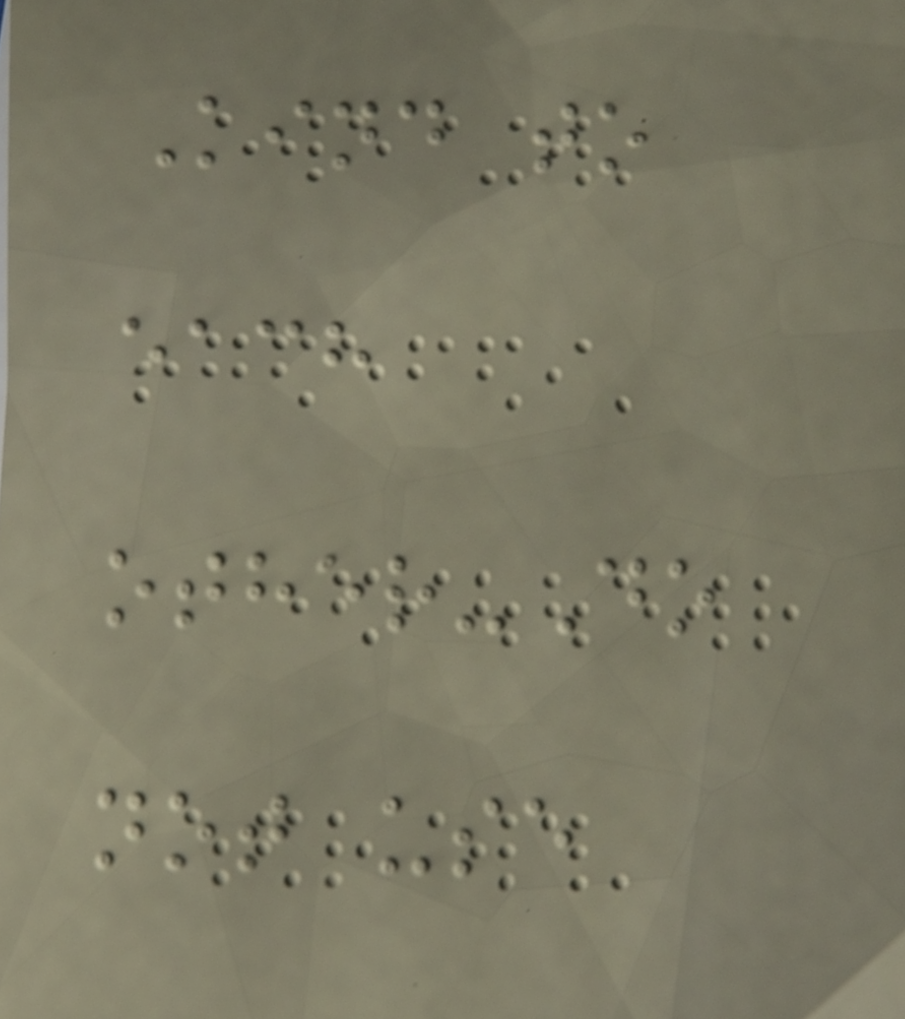Kind to
each
other-Do
not use
